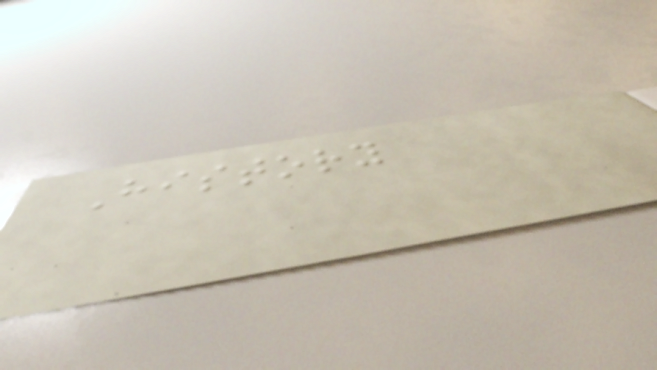History
